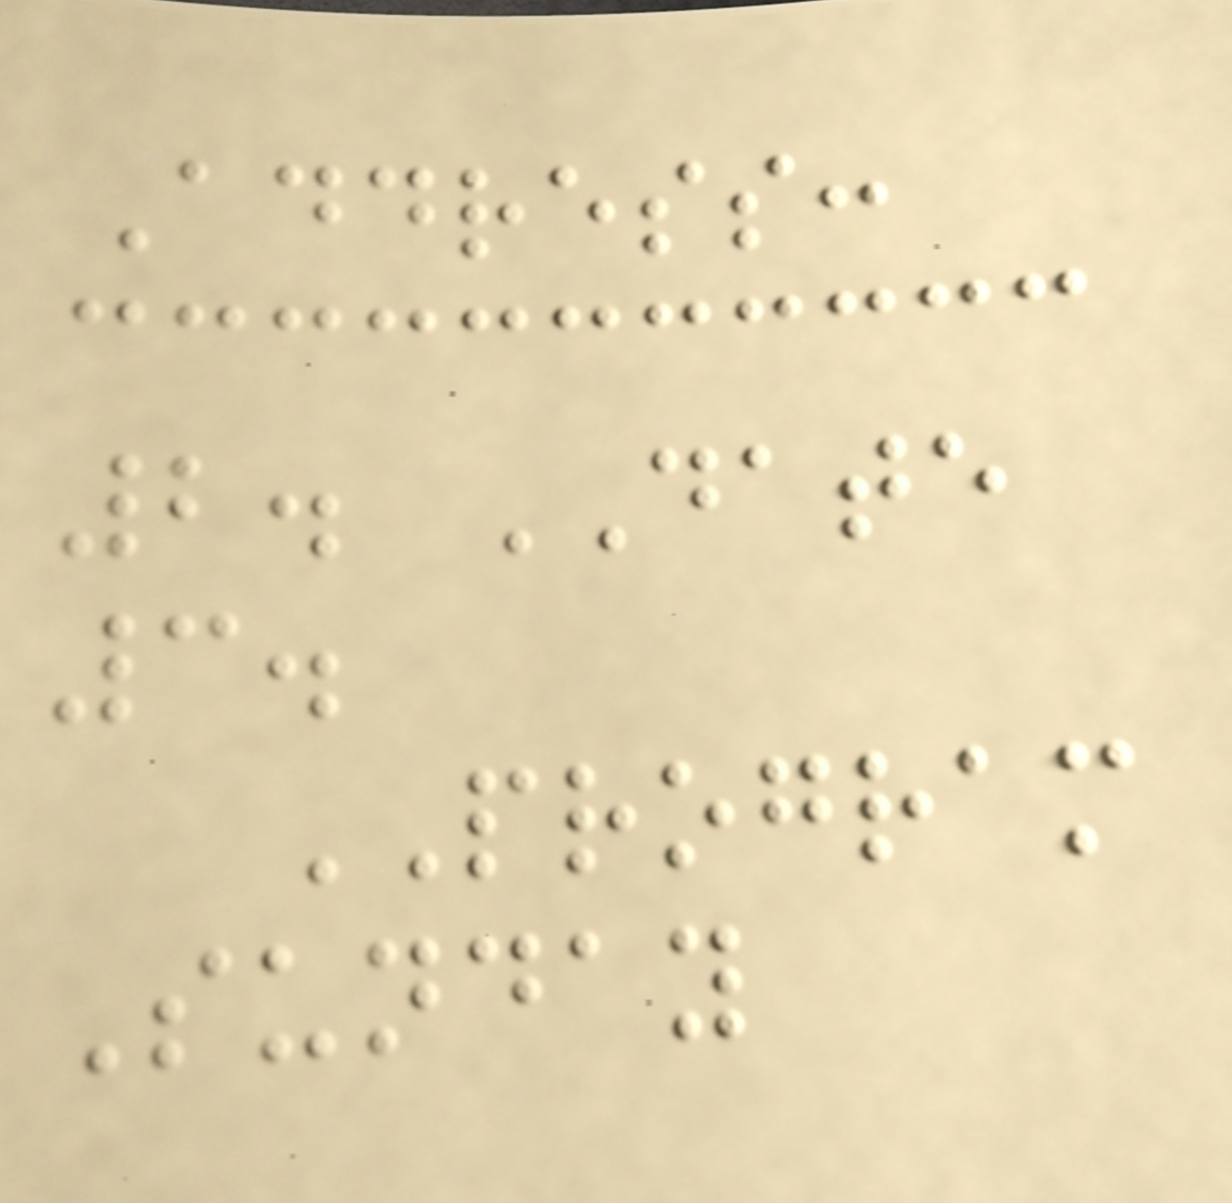Address:
2. DATE
3.
PROGRAM
Sunday
